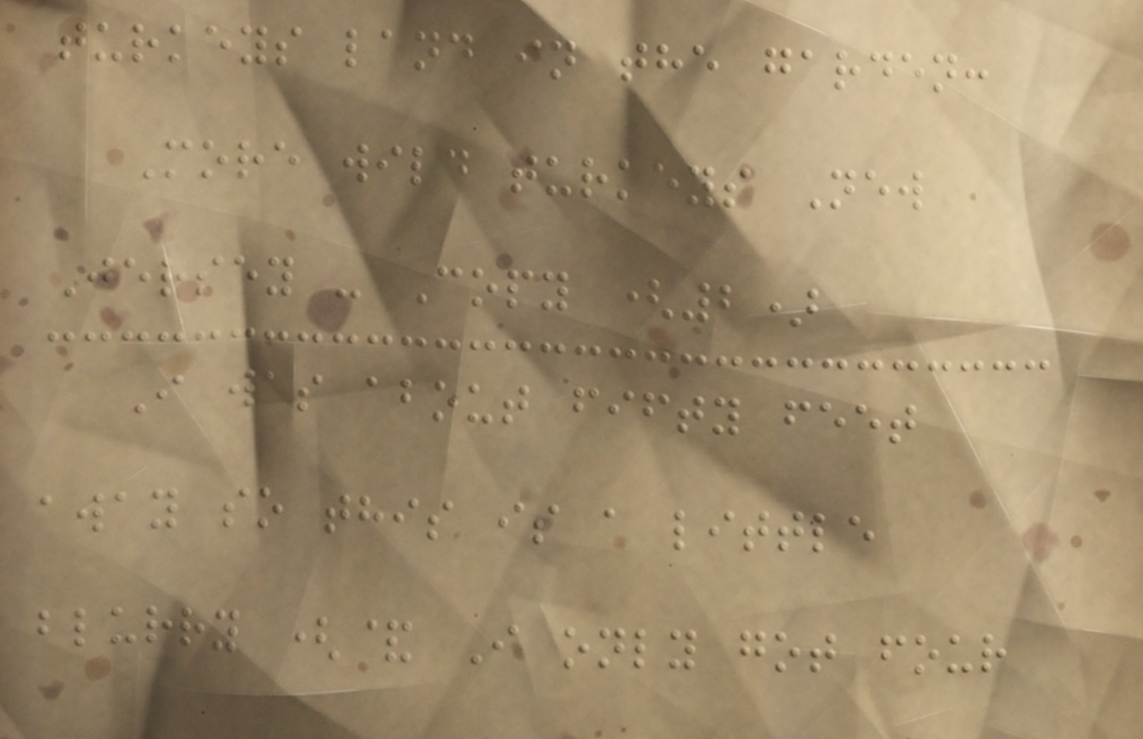turkeys land in the garden:
More wild turkeys New
Jersey - Copy (2)
I was about fifty feet
away so this is a little
blurry (& I only got four
